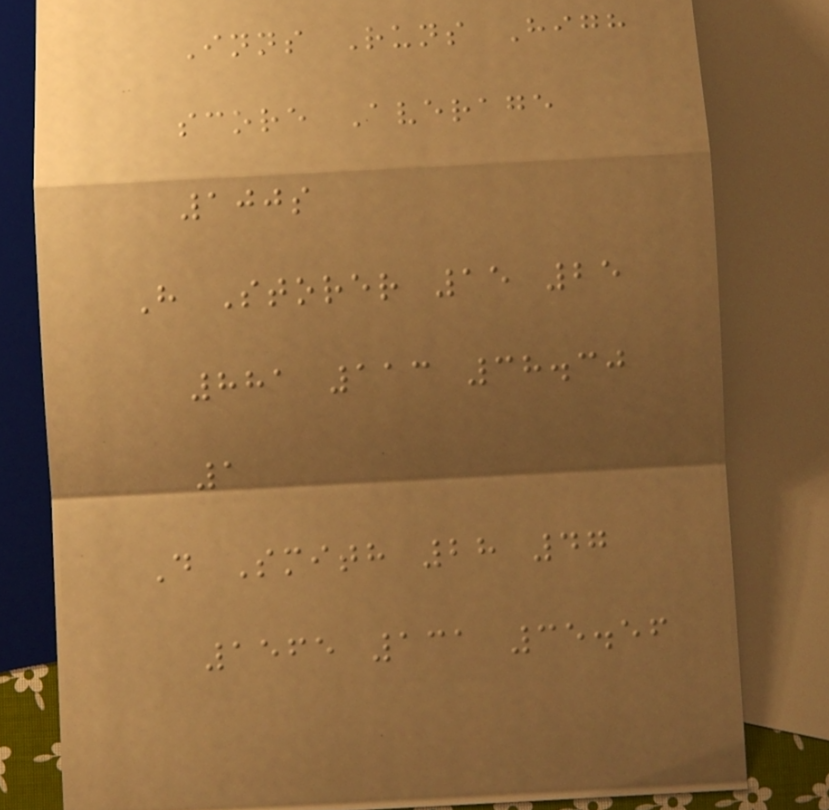Inns Runs High
score Average
100s
H Storer 15 25
881 113 38.30
1
D Smith 28 47
1565 131 35.56
